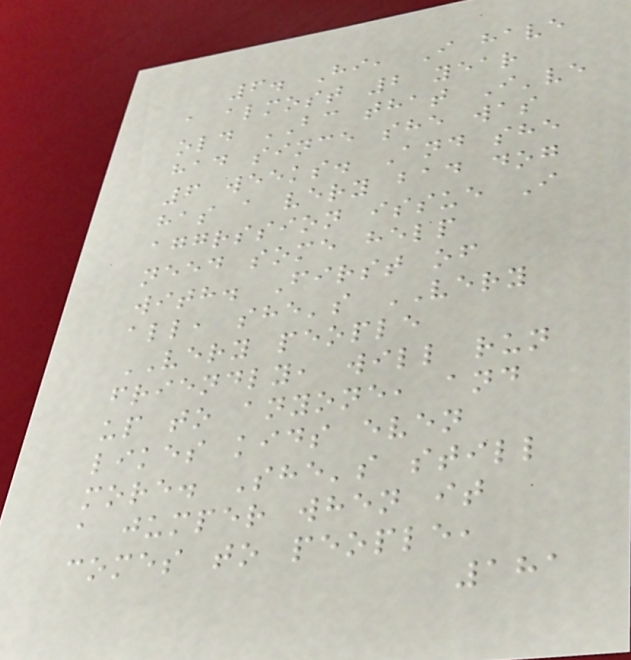6. Hi, I have
a almost 2 year
old BC that I've
had since she was
6 weeks. And she
has a very bad dog
aggrssion issue I
need some help
with. First of
all, she's VERY
VERY people
friendly, will run
up to anyone, and
likes kids even
more. She's still
a jumper when it
comes to people,
181
